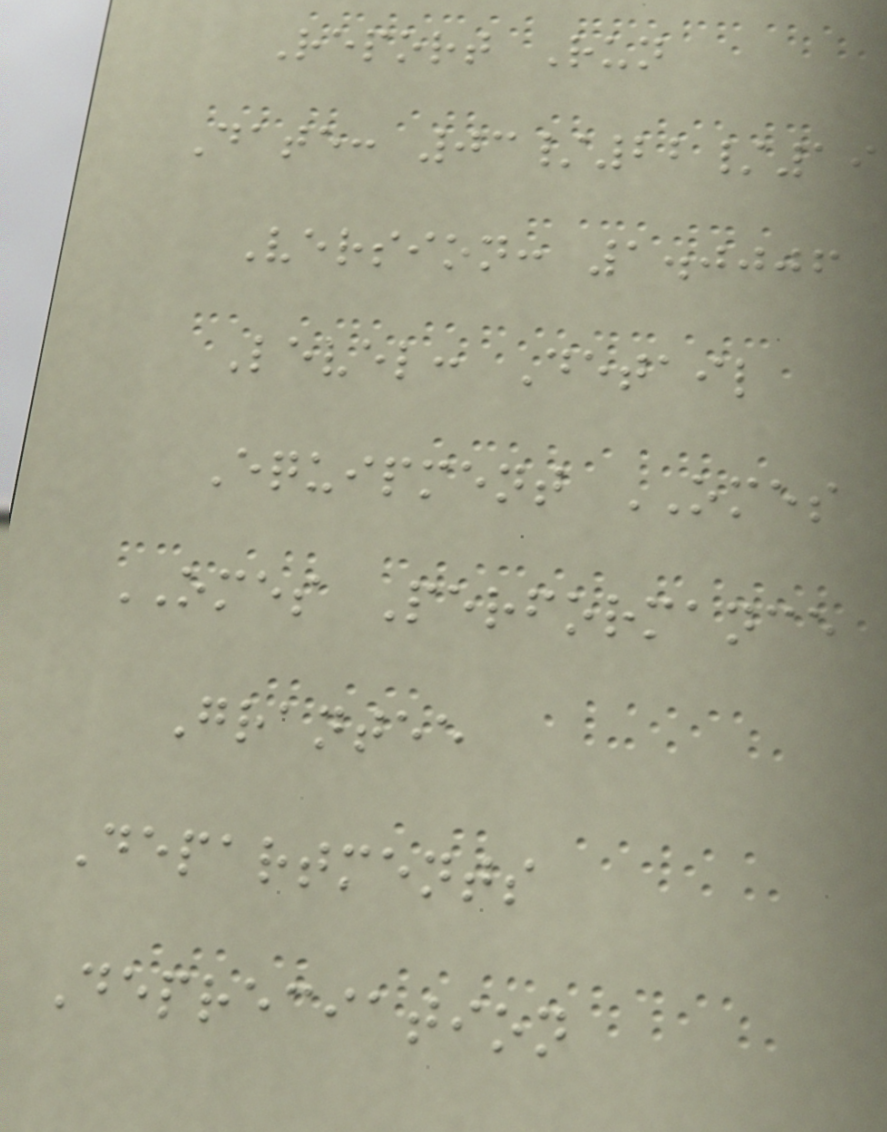Report Run
Date: 03/22/19
Version: 1.0006
Level: Detail
Equipment OMES
OMES Performance
Grantee
Departments
Depreciation
